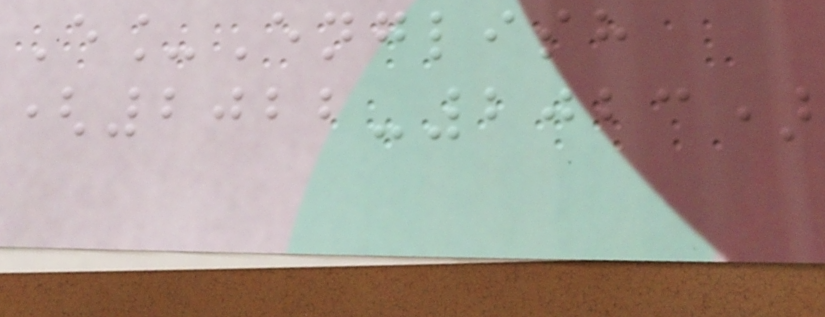E_English
(2022-2023)
